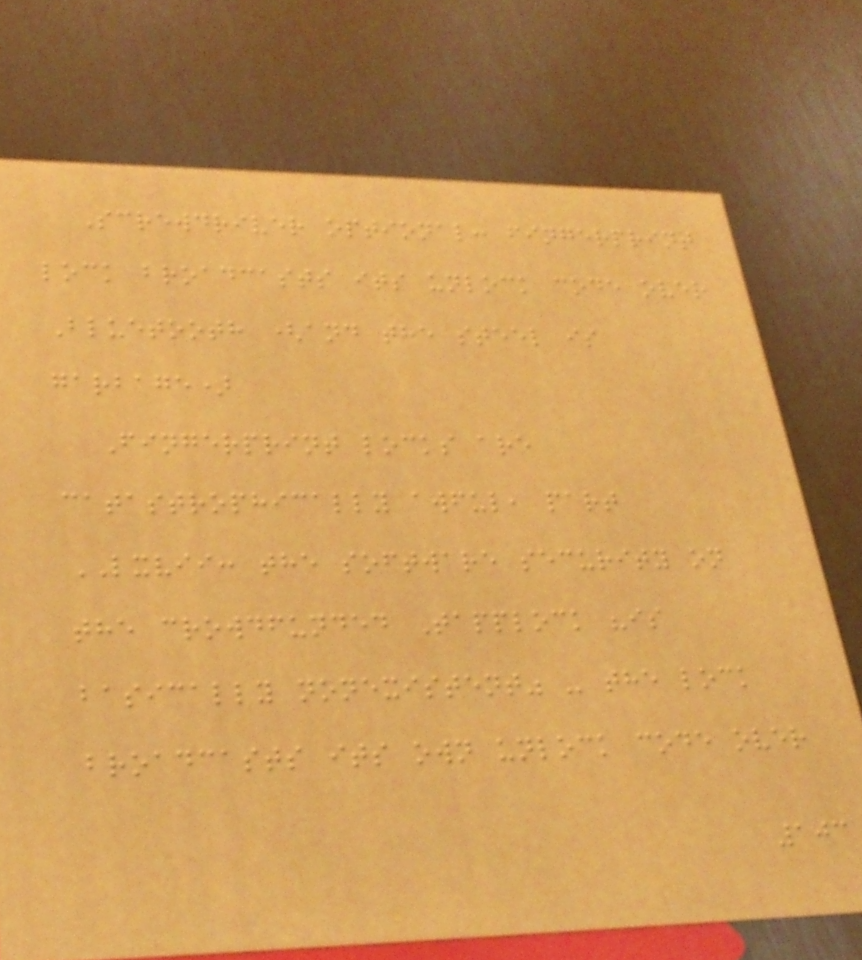Screwdriver optional: fingerprint
lock broadcasts its unlock code over
Bluetooth (and the steel is
garbage)
Fingerprint locks are
catastrophically awful, part
LXVII: the software security on
the crowdfunded Tapplock "is
basically nonexistent" - the lock
broadcasts its own unlock code over
103
